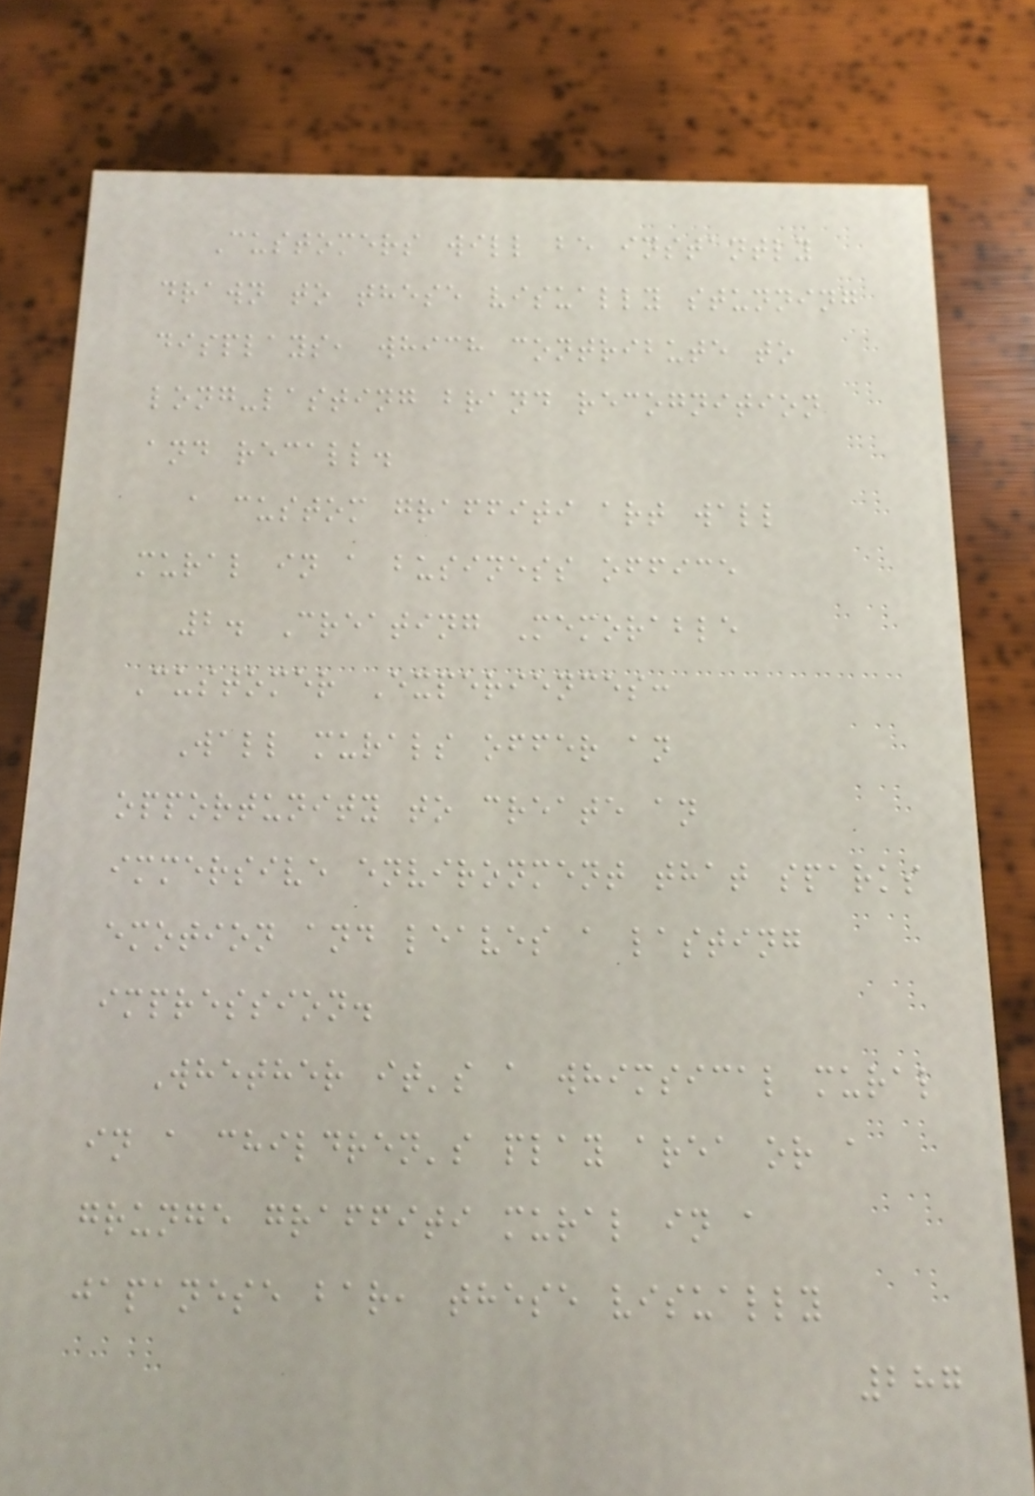Customers will be instantly
drawn to these visually stunning
displays, which contribute to
long-lasting brand recognition
and recall.
a custom graffiti art wall
mural in a business office
2. Creating Memorable
Customer Experiences:
Wall murals offer an
opportunity to create an
immersive environment that sparks
emotion and leaves a lasting
impression.
Whether it's a whimsical mural
in a children's play area or a
grunge graffiti mural in a
japanese bar, these visually
287
